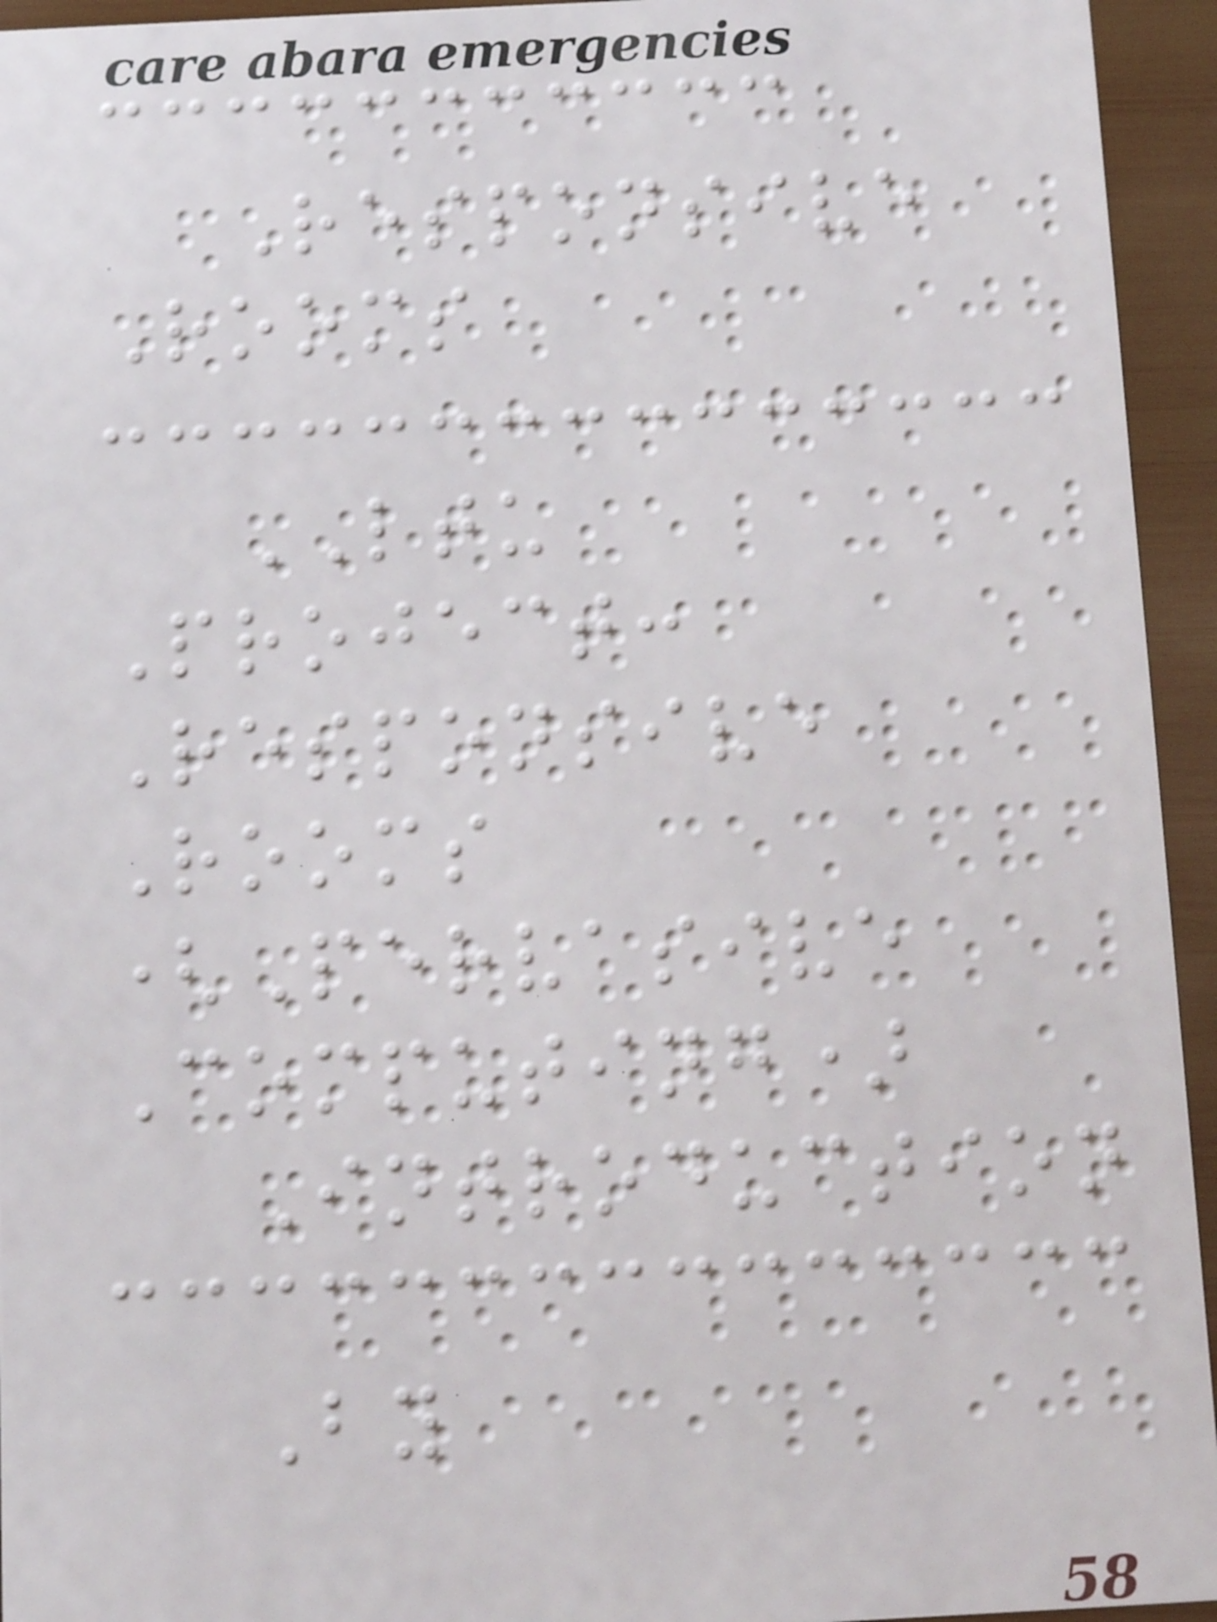Responsive
Rooms
LTU
Project:
Responsive
Rooms
(Pervasive
Computing)
Introduction
By
